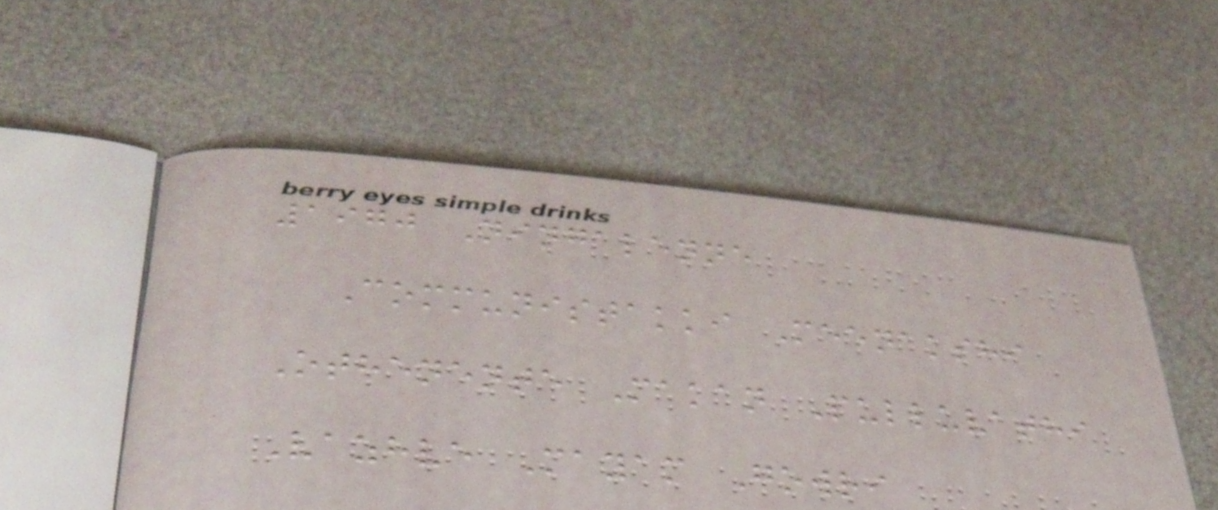1970 Ningalenne
Communistakki Meenakshi
Othenente Makan Pulluvathi
Vazhve Mayam Gowri
